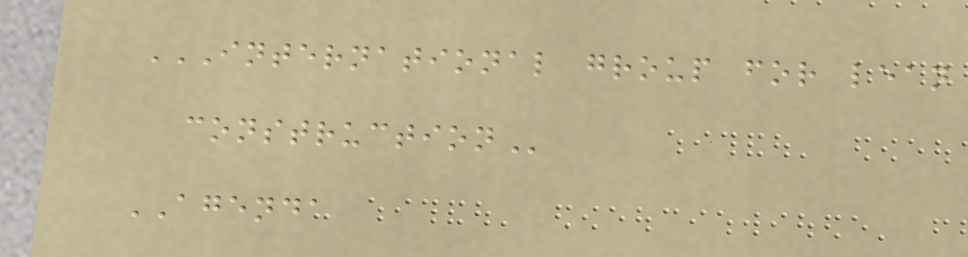INTERNATIONAL GROUP FOR LEAN
CONSTRUCTION
AGENDA
